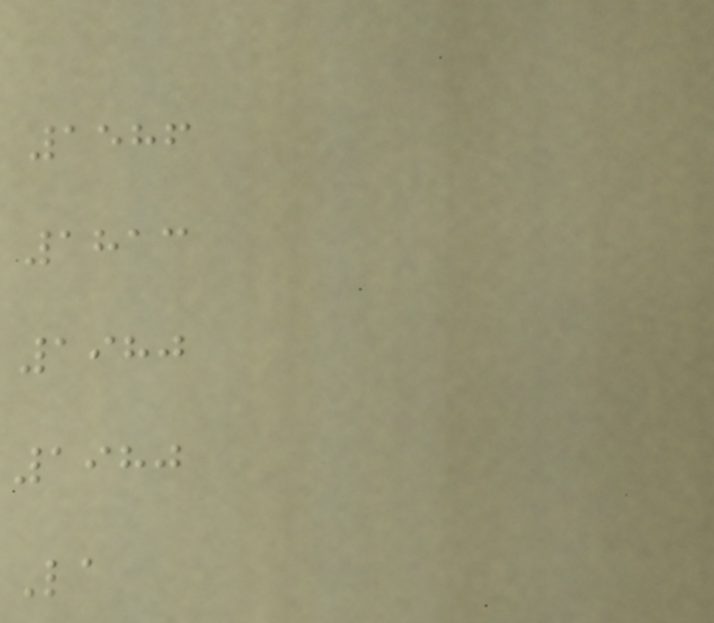1586
1813
1980
1980
La
